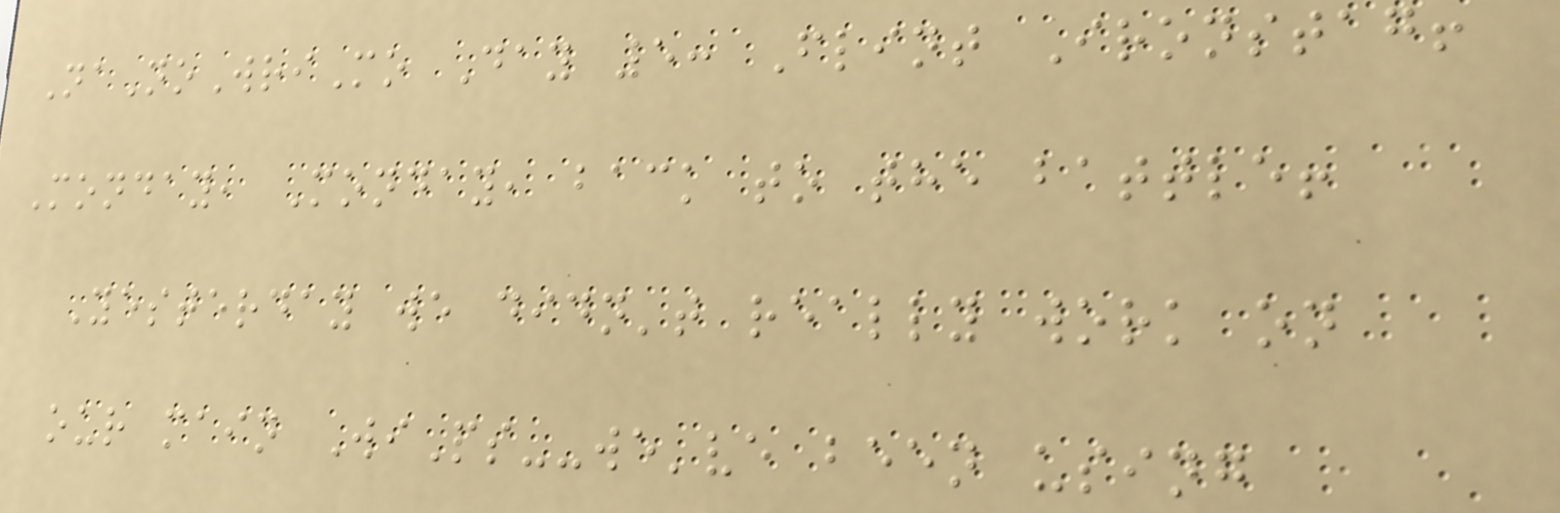NaNoWriMo Day 5: Flint Ironstag!
Monday, Monday, back to the battle!
Yesterday we didn't really work on
our main WiPs--we've been using
